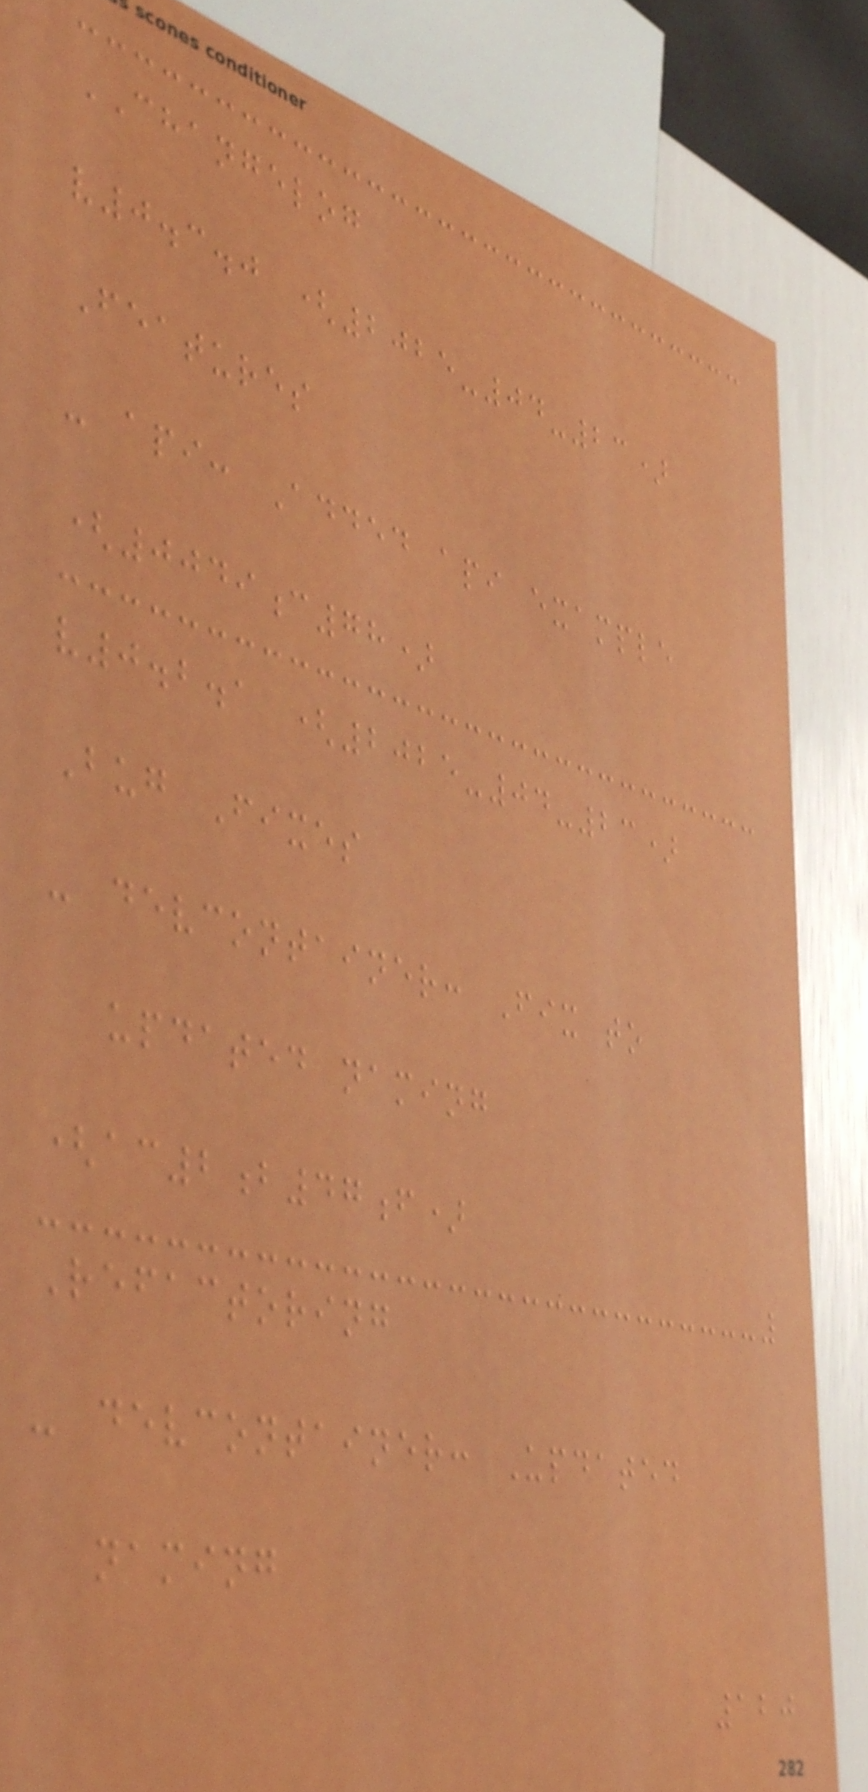CHANGELOG
v0.3.0 (2025-04-23)
Features
- api: Added api example
(0049c78)
v0.2.1 (2025-04-23)
Bug Fixes
- devcontainer: Fix to
updated naming
(ac2b47f)
Refactoring
- devcontainer: Updated
naming
120
